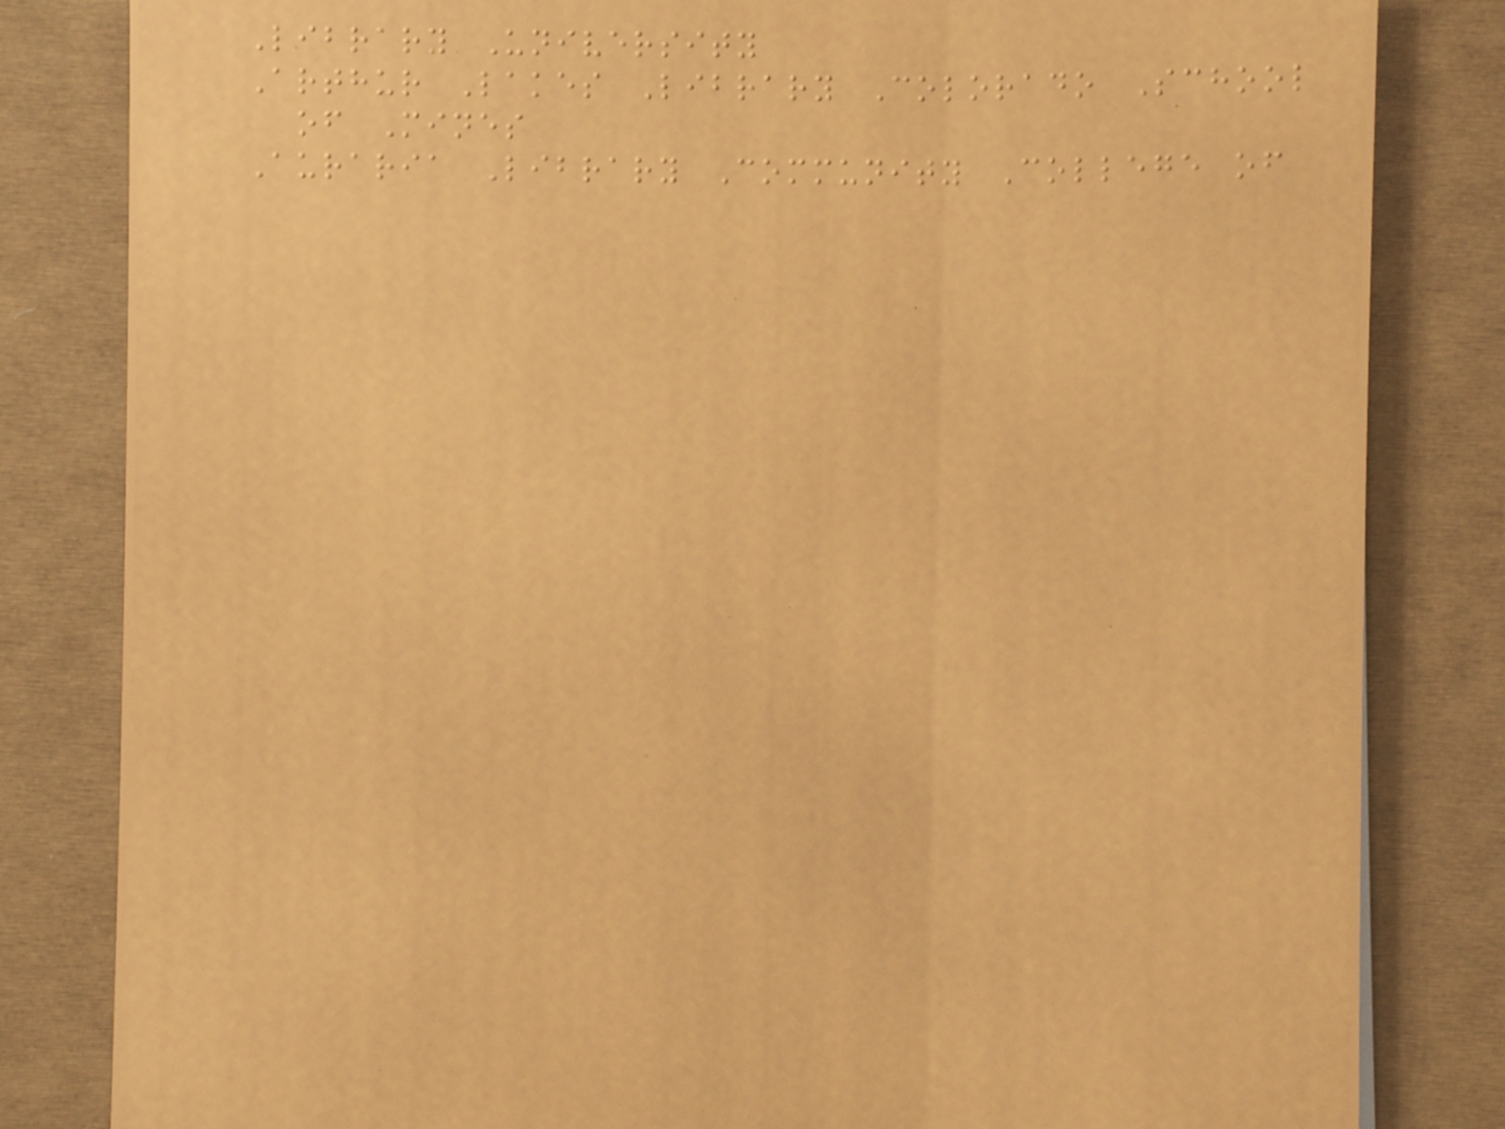Library University
Arthur Lakes Library Colorado School
of Mines
Auraria Library Community College of
